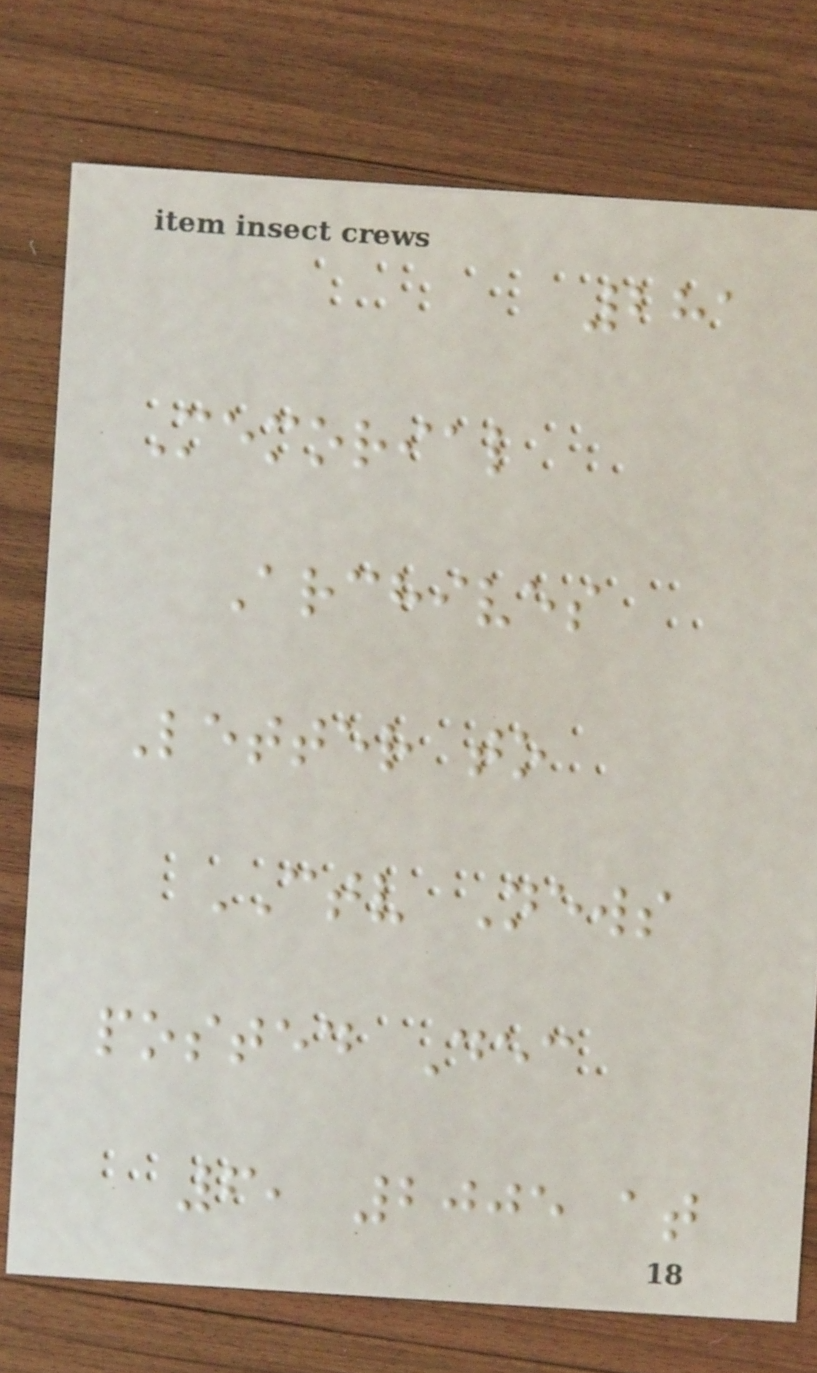281
Memorial
Archives
Letter to
CTV News
posted Dec
6, 2005 at
